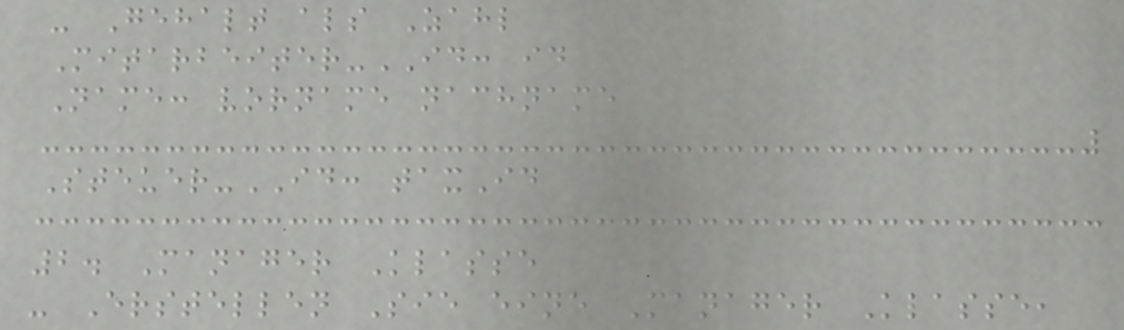- Gehalt als Zahl
Mitarbeiter-ID: id
Name: vorname nachname
Steuer-ID: taxId
2. Manager Klasse
- Erstellen Sie eine Manager Klasse,
